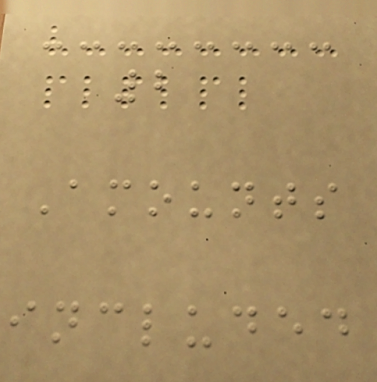2
Amounts
included
